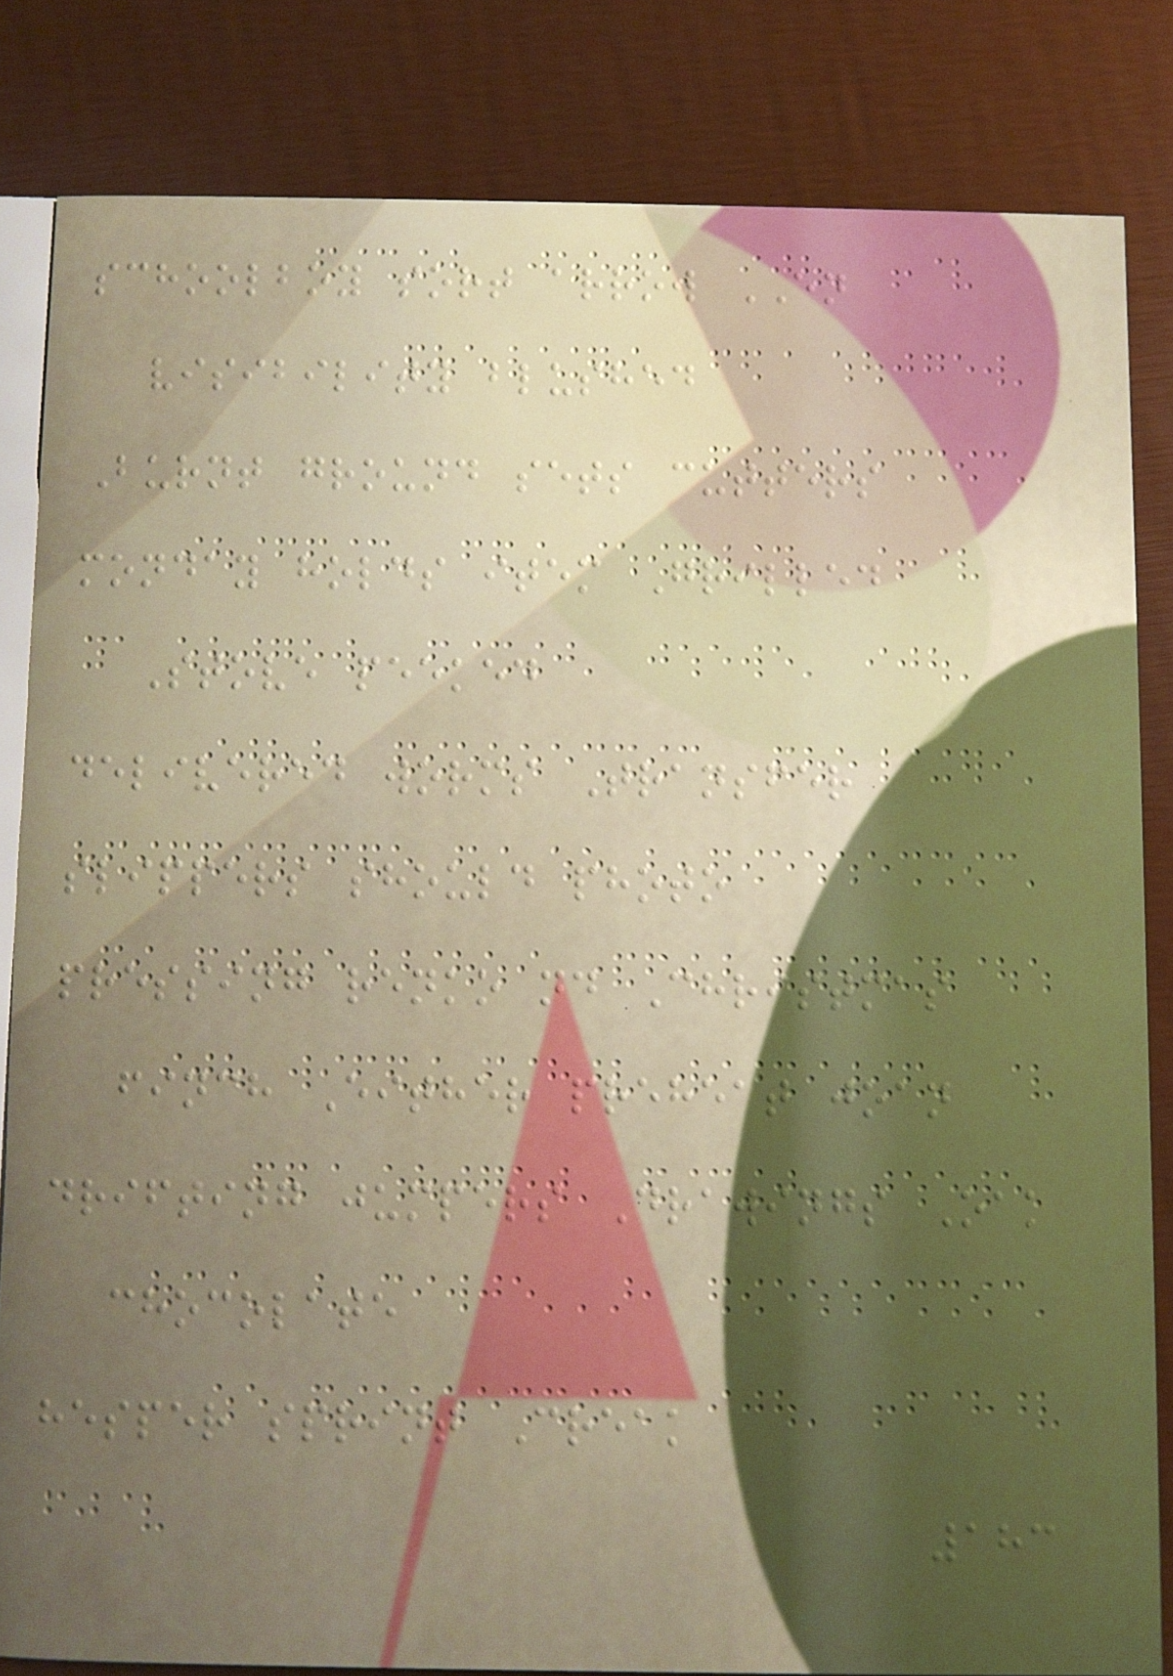schoolboy sort arrow EN
visibility blushed
Burnt ground sets cutters
monday holds item Grilled
Stove peeked
delivered worms Transfer
slippers should photo
pressing renko nd Christmas
finch Either preheat joan
drifting jumpers Drawings Oak
chocolate
hesper sprint Creak
183
